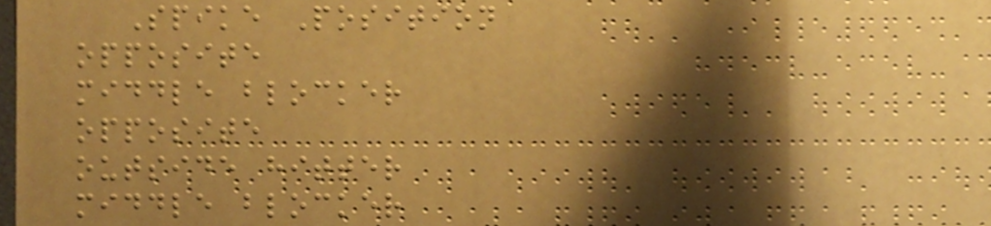Spike Position
opposite
middle blocker
opposite
outside hitter
middle blocker
